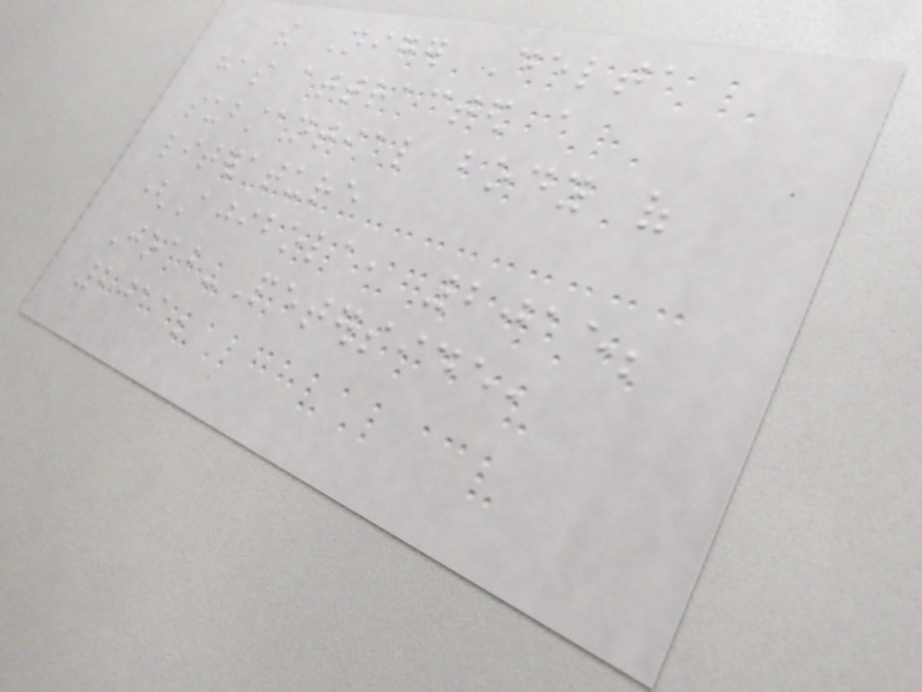the Niger Delta
has attracted a
substantial body of
literature
(Ajibola, 2015;
Joab-Peterside,
2011;
